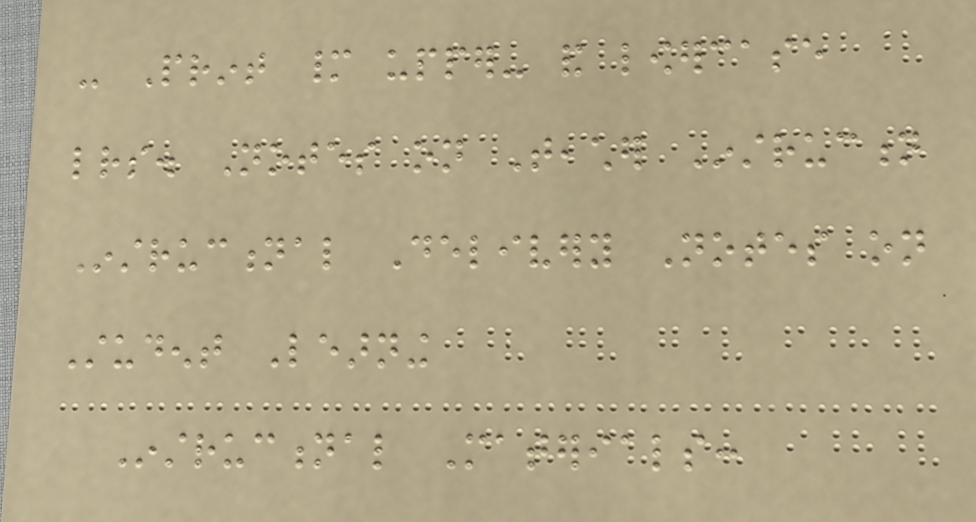- Print many upper- and lowercase
letters. Notes on Teacher Instruction
Instructional Delivery Notes on
Student Learning
Instructional Materials:
